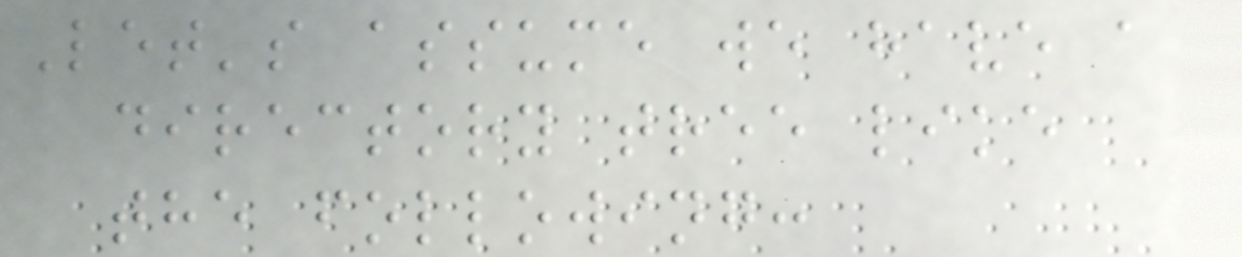Let's assume we have a
directory tree like
the following:
